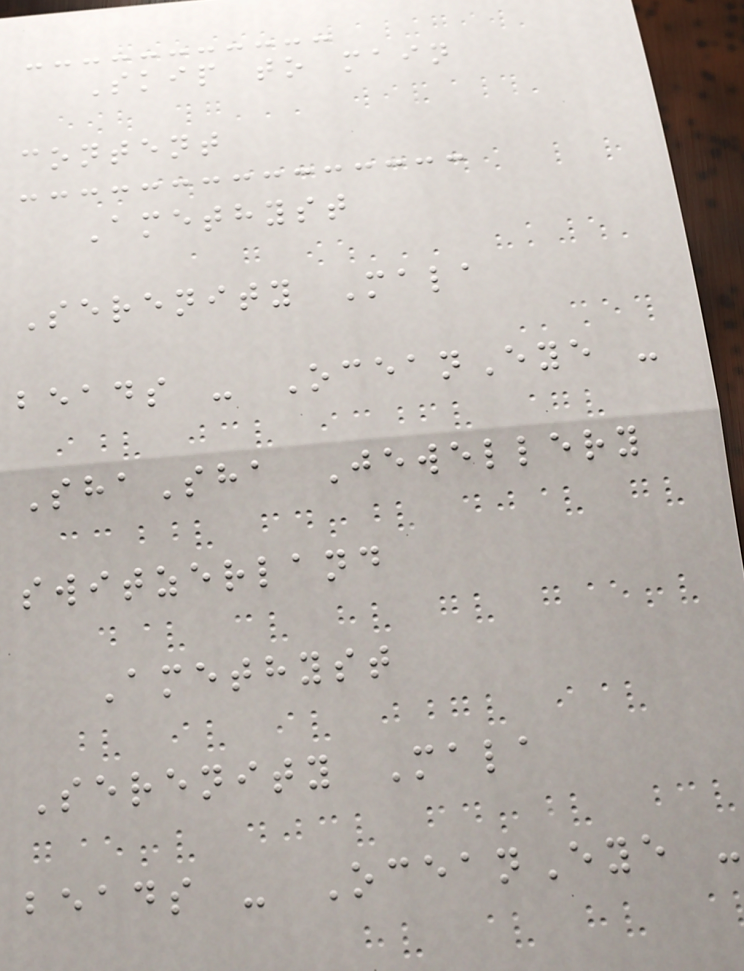Skip to main
content
Amethyst
Serenity Mala
beads - OceanEye -
ShaSha Jewellery
switzerland
Amethyst
Serenity Mala
beads - OceanEye -
